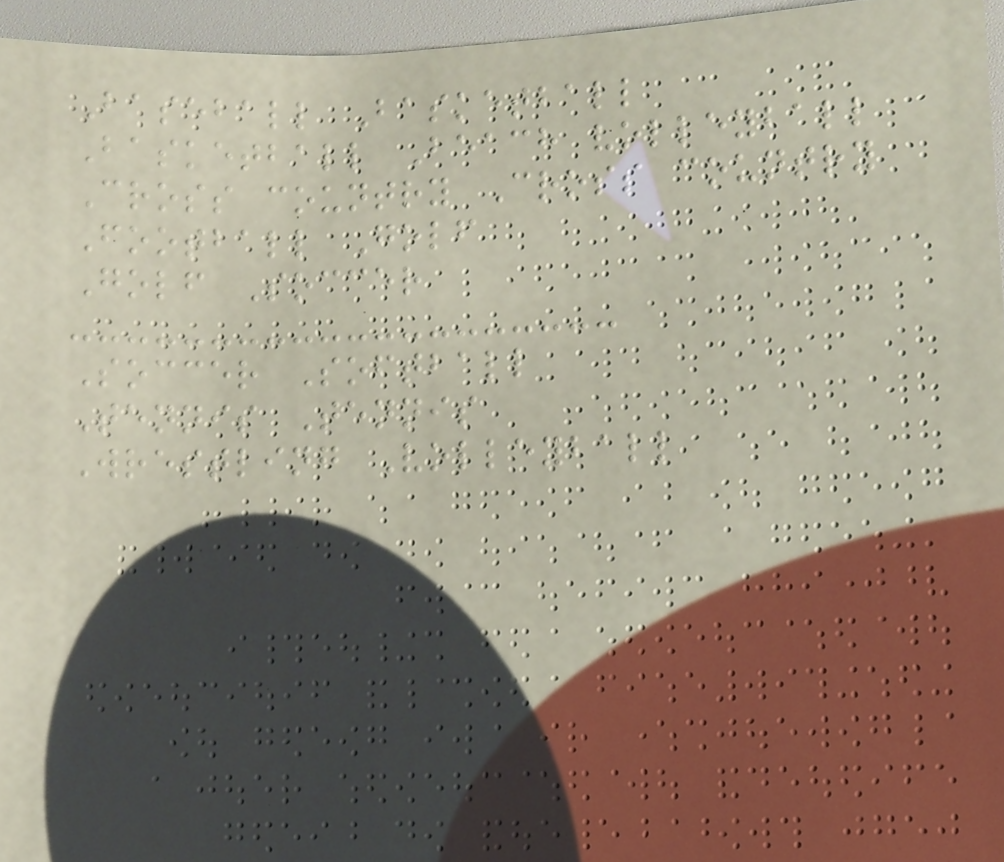Baseball Basketball
Basketball Beach volleyball
Cross country Cross country
Football Golf
Golf Soccer
Soccer Softball
Tennis Tennis
Wrestling Volleyball
